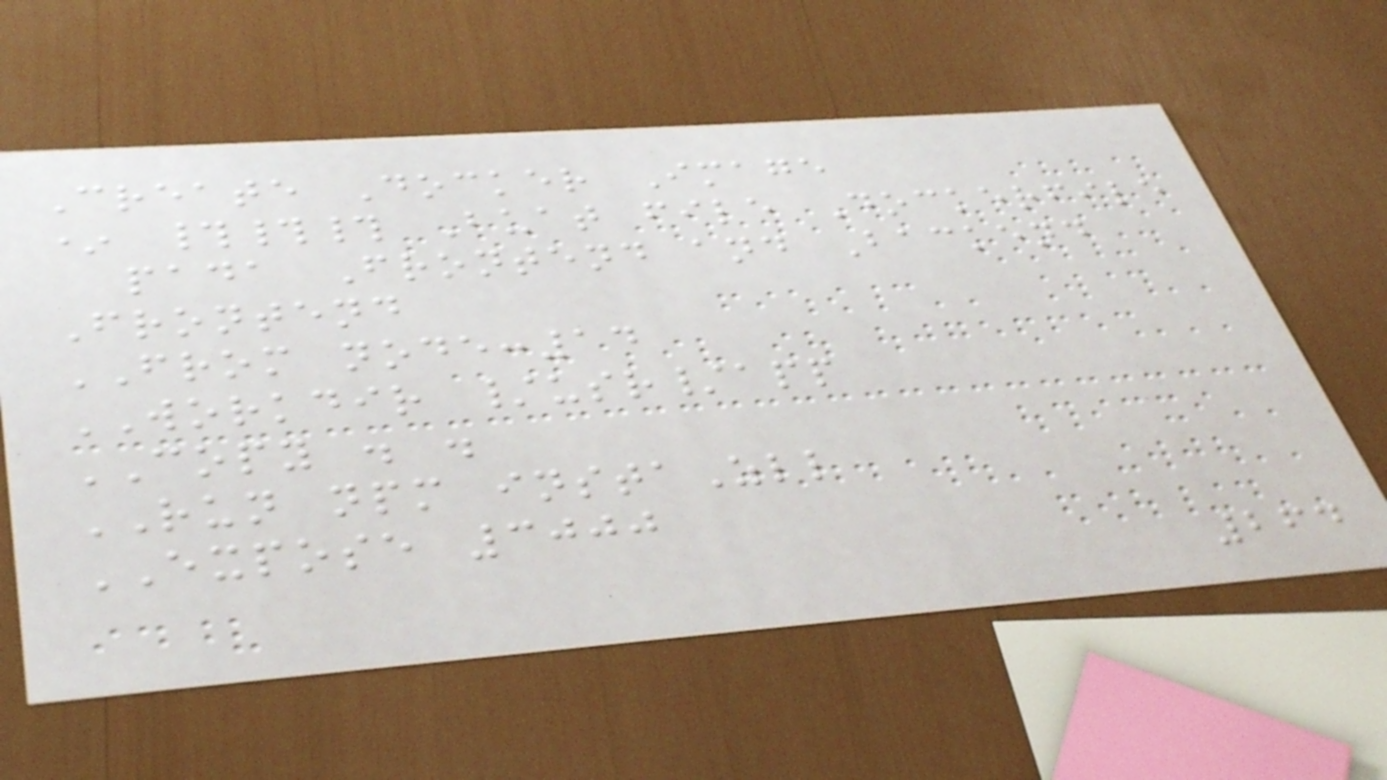Create Docker Image
* ### Buat file Dockerfile
pada Frontend and Backend
Frontend
FROM node:14
WORKDIR /usr/app
COPY . .
RUN npm instaZll
EXPOSE 3000
264
